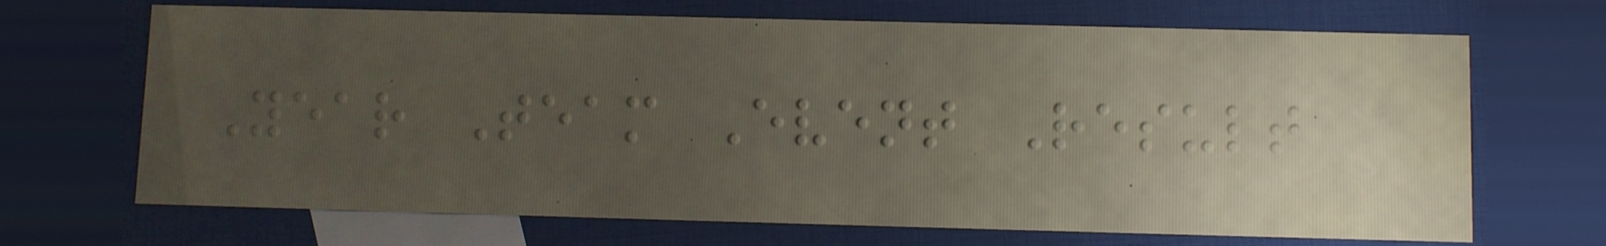Year Team Event Result
